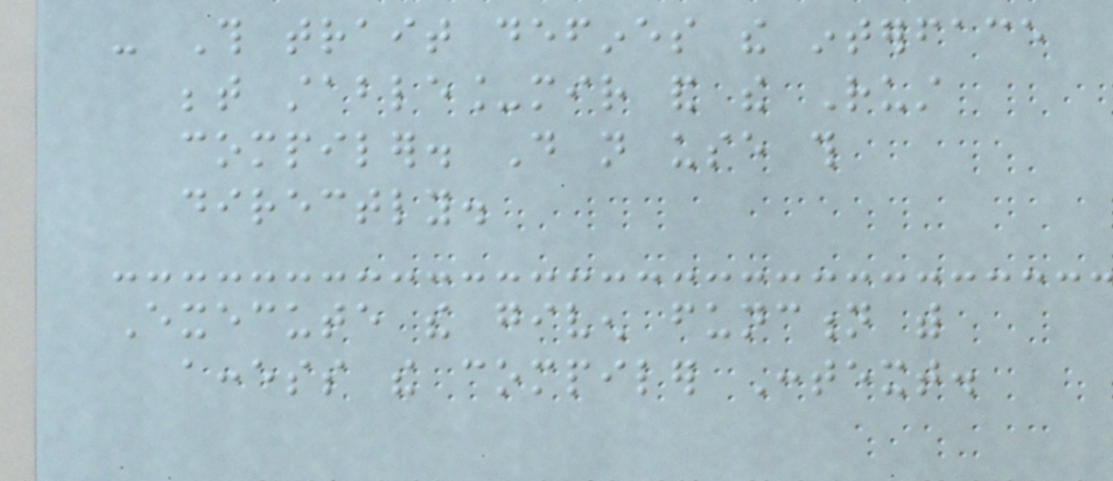- This trait defines the interface
between stable_mir and the Rust
compiler. Do not use this
directly.
Execute the given function with
access the compiler Context.
